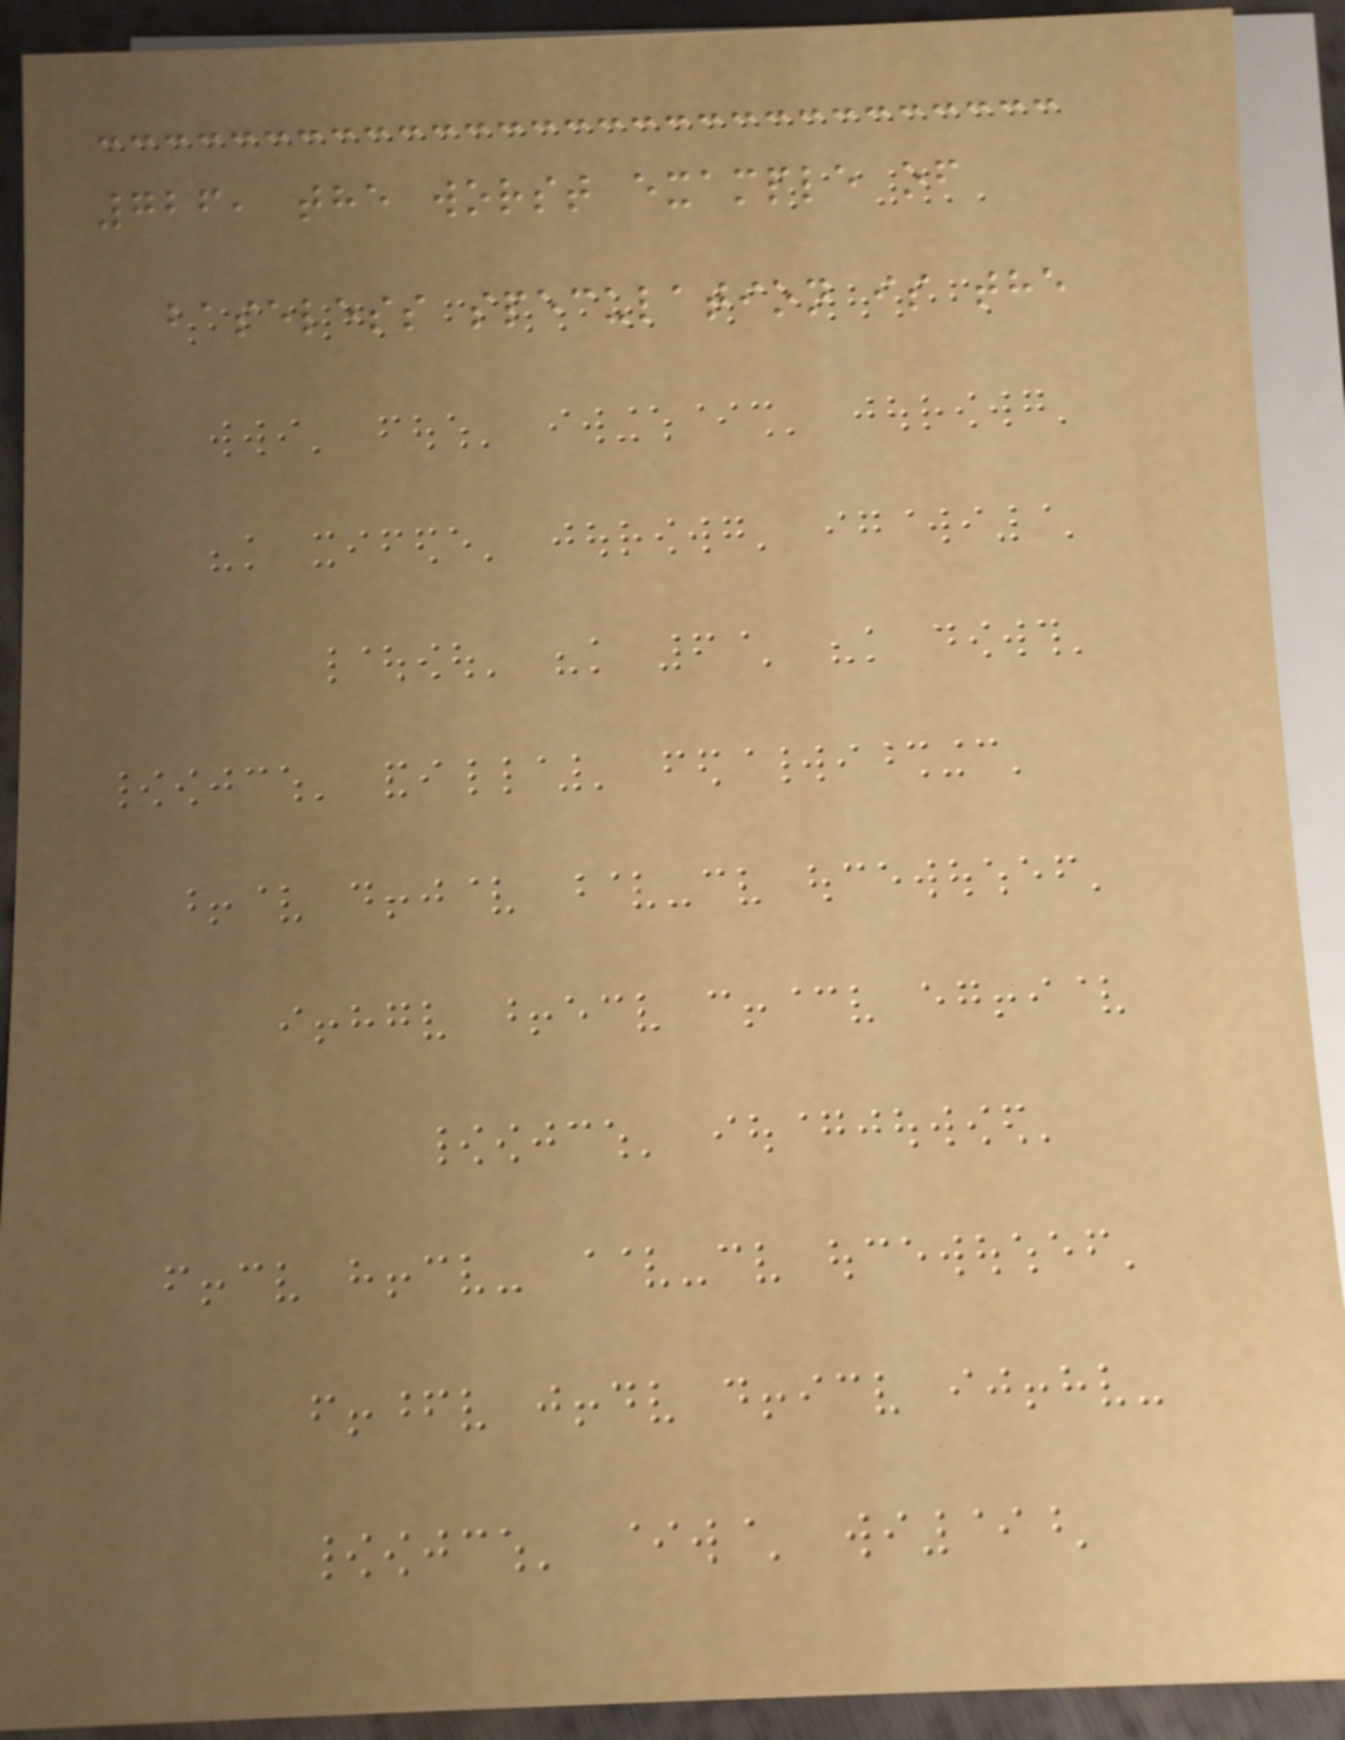726, the worst example of
baseless speculation is the
